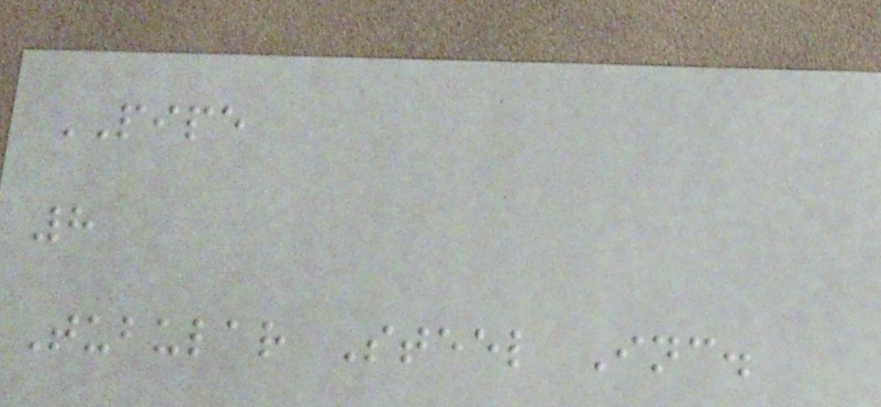PIPE
8
Tubular Steel Inc.
